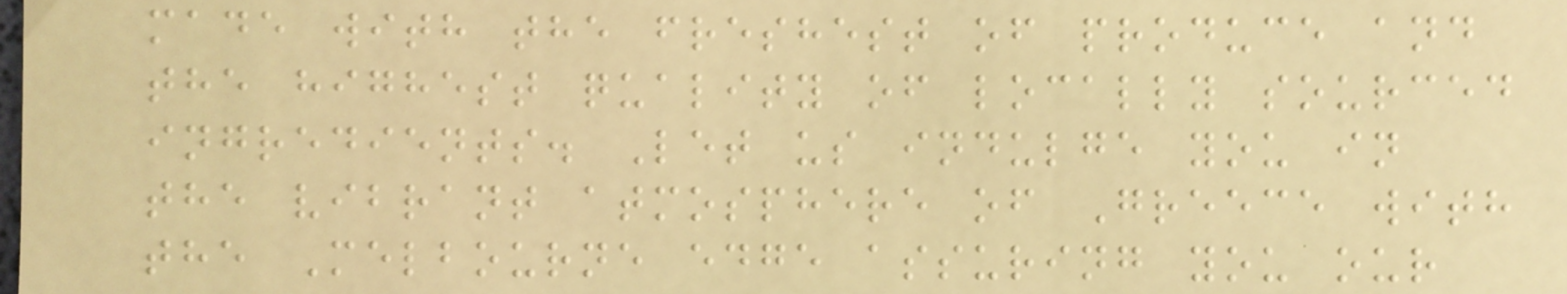made with the freshest of produce and
the highest quality of locally sourced
ingredients. Let us indulge you in
the vibrant atmosphere of Greece with
the Melbourne edge assuring you our
